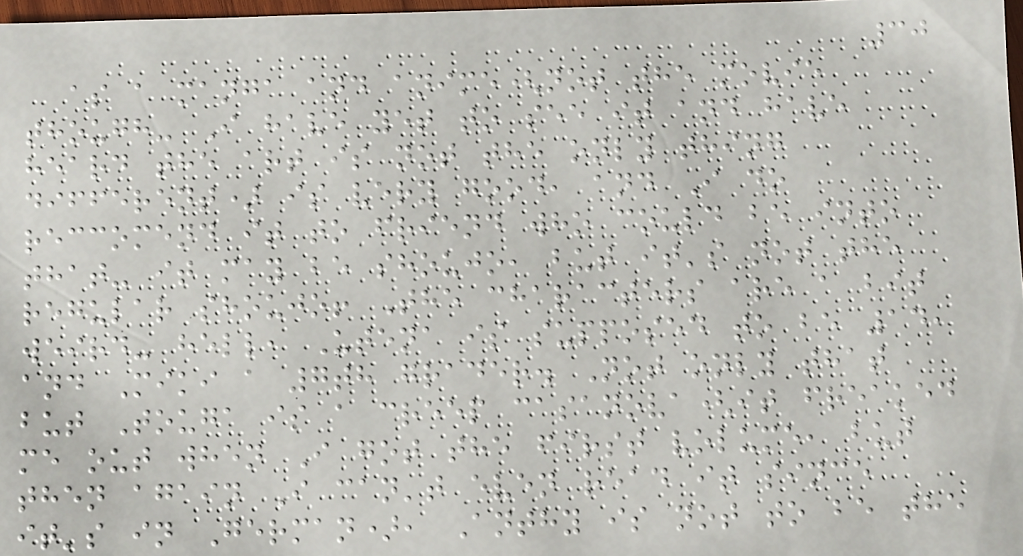30
as a manga and anime(not the movie
though- I have yet to see it and have
heard the art is not the only thing
different) is very good, and I do
reccomend it to friend who could be into
that- it may be shoujo, but it's not the
regular shoujo! The characters are a bit
weird- hell, Utena is supposed to be 14,
and Miki a 7th grader. Not only that
but Touga is a creep casanova(it freaked
me out when I got the first volume, but
then again I can't even read it since
it's in German), Anthy is not to be the
